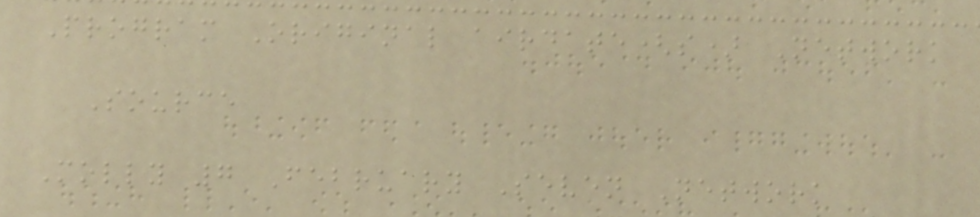Program Original airdate(s) Network
Source
Molly 7 February Seven Network
